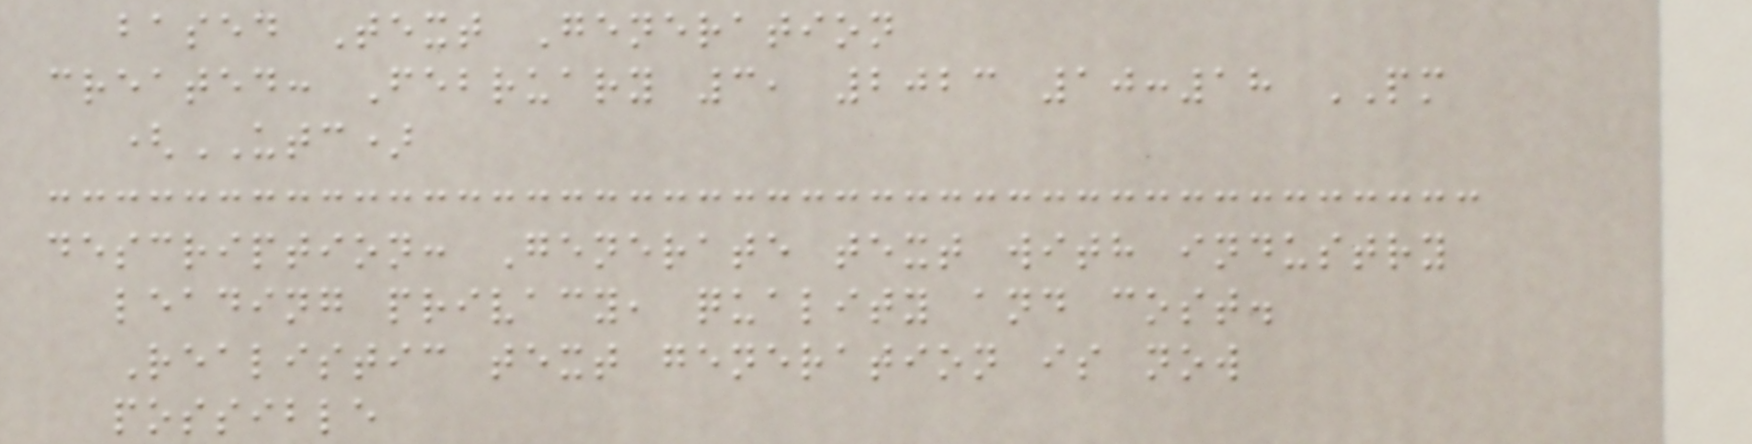based Text Generation
created: February 3, 2023 10:18 PM
(UTC)
description: Generate text with industry
leading privacy, quality and cost.
Realistic text generation is now
possible
